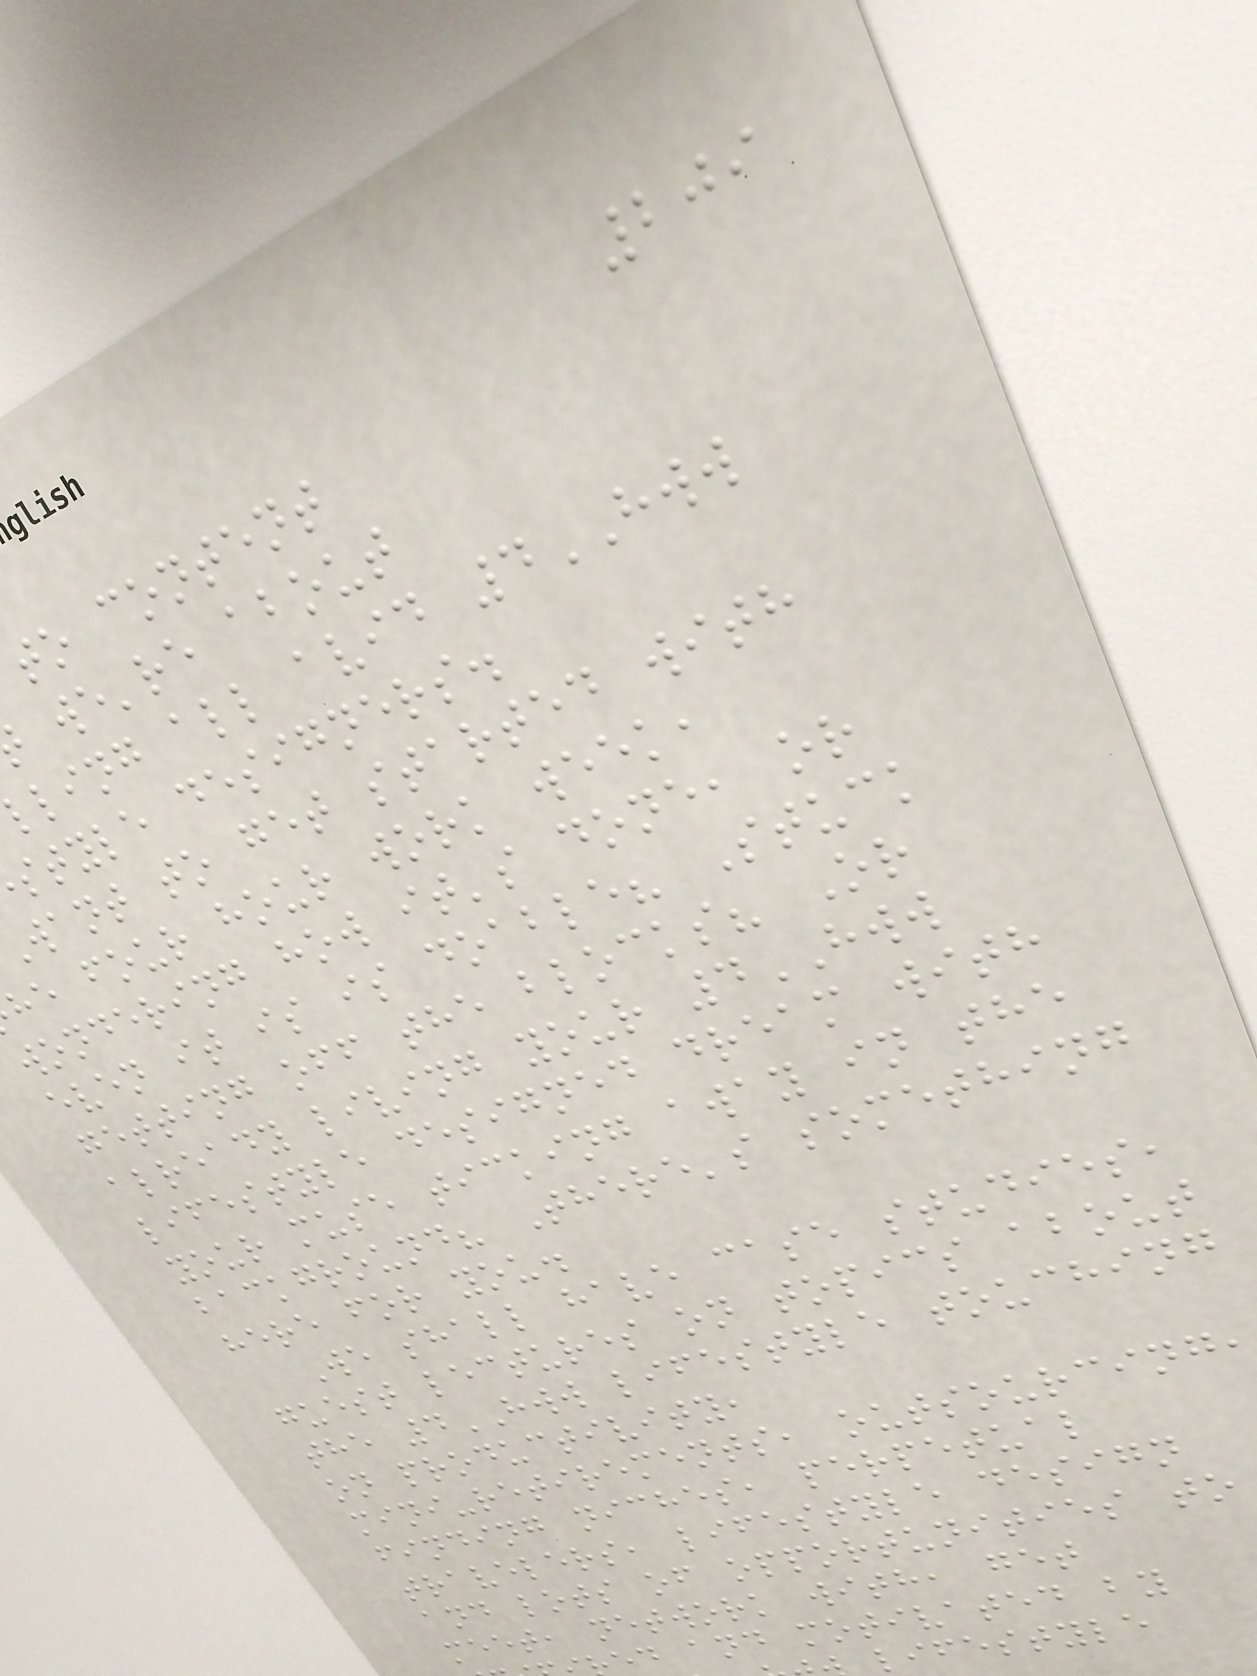209
to content
we're about
lling all avid 4HWW
style designers.
want to get started with
he four hour work week,
wondering how it's done, or
even it is is doable? Stuck
getting off the blocks? Or
already living your 4HWW
lifestyle designed dream with
your muse ticking away in the
background? There's something
here for you.
We shall have case studies,
guest lectures on topics about
the 4HWW lifestyle touching
on productivity,
mini-retirements, outsourcing
finding niches, perpetual
travelers, lifestyle design
and lots of opportunities to
meet, network with, get
ed and motivated by
lifestyle
